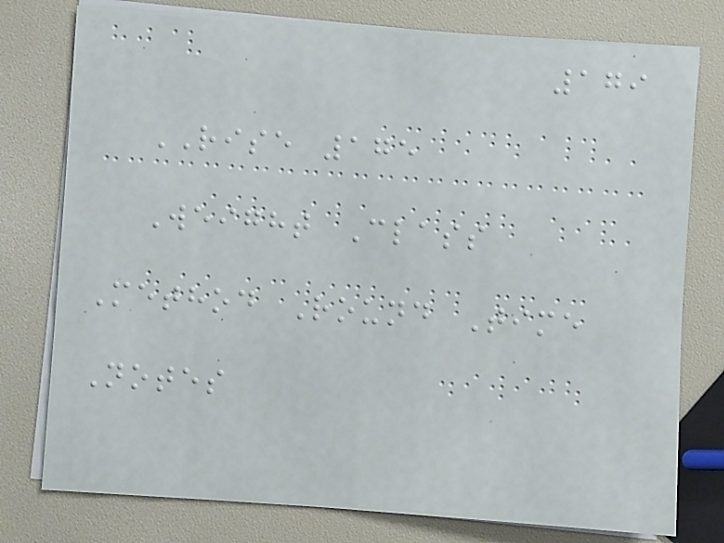179
RISE 175
Weight Class
Method Round Time
Notes
